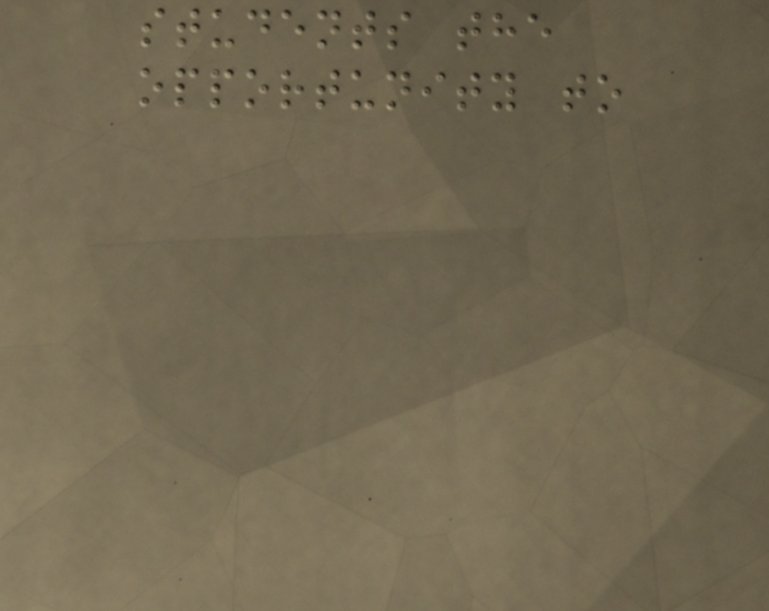students the
opportunity to
